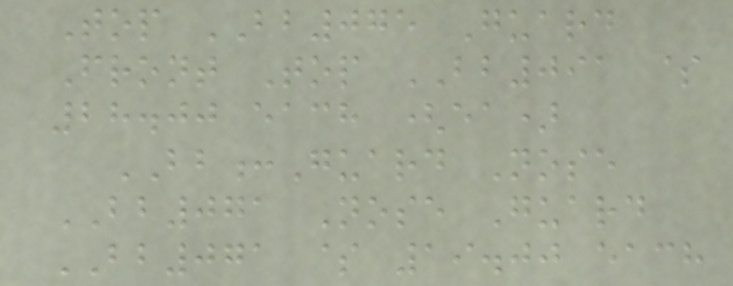Top BB075 Guard
Front Top BB091 $
28.00 each (ea)
BB:Guard Nose
BB071 Nose Guard
BB071 $ 19.00 each
